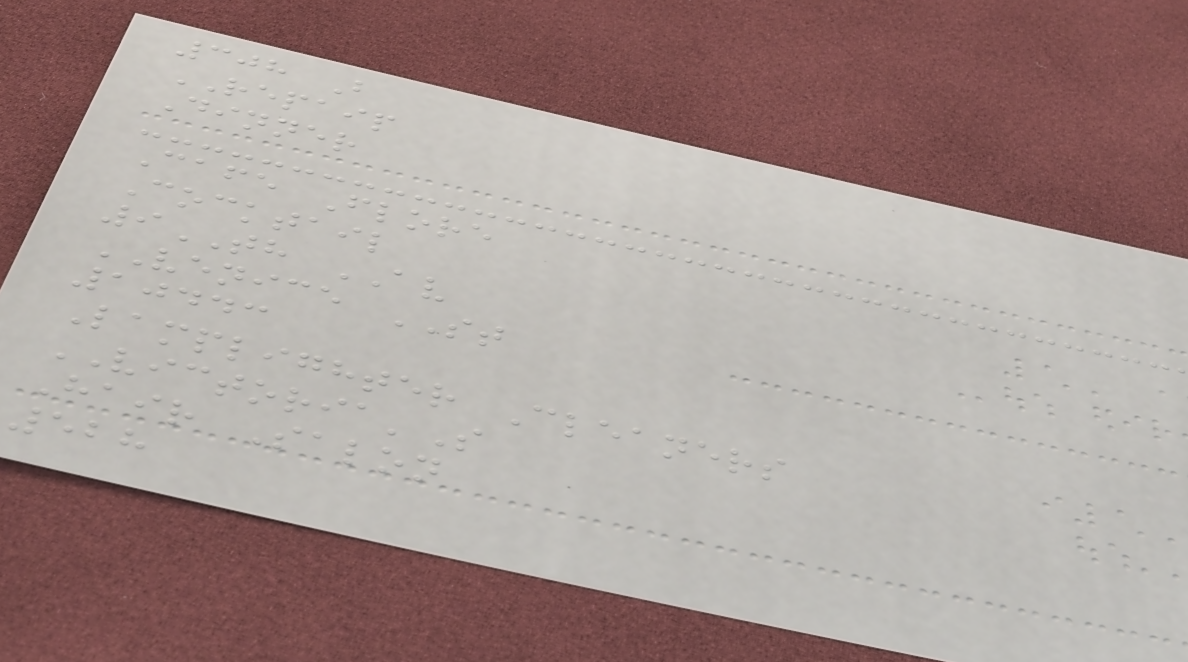308 B
REPAIP
Dinner
Cafe Flore
Cocktail
9TH AV
VENICE ST
10443
Lamplighter Cleaners
VICTORIA'S
Hair Salon
528
